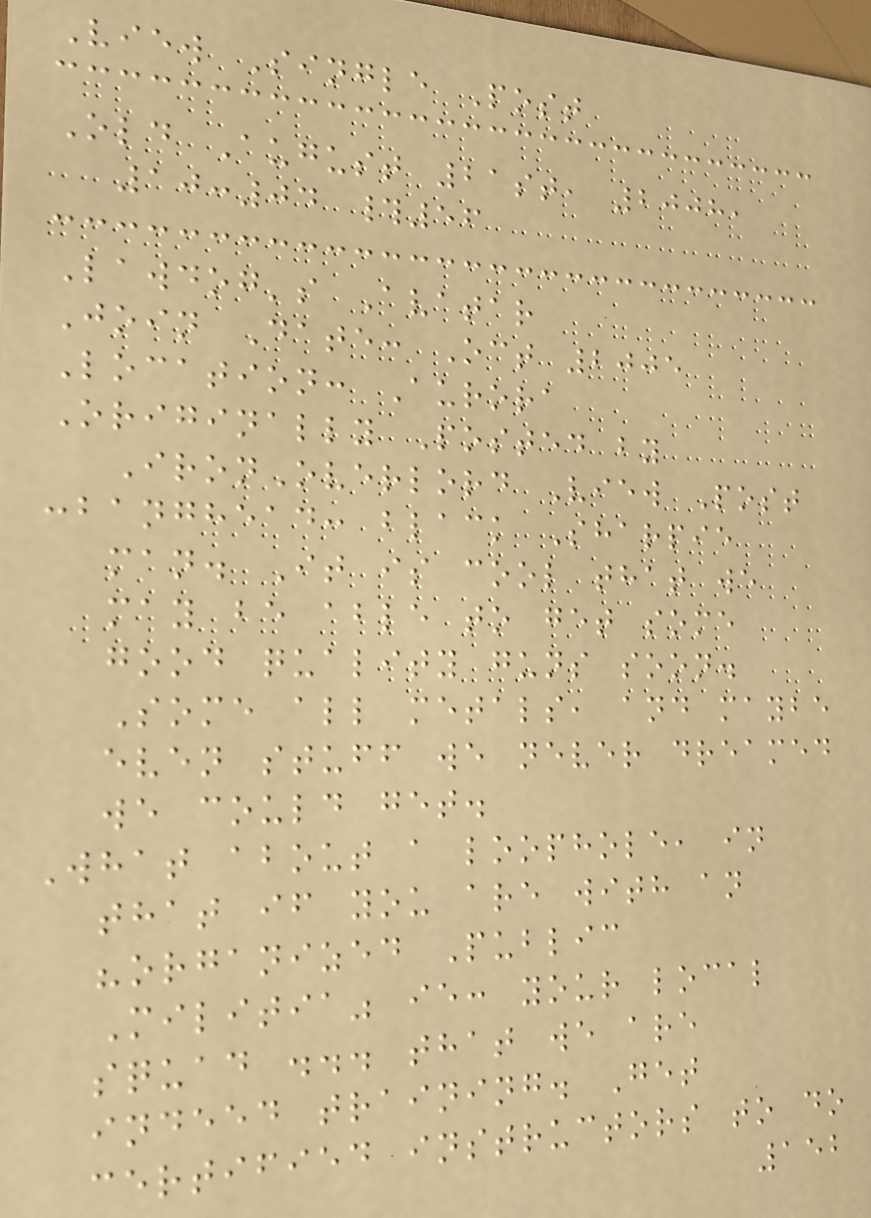View Single Post
Old August 21st, 2008,
10:04 #56
Lawdog's Avatar
Join Date: Oct 2005
Location: Aurora
Originally Posted by
IronOverlord View Post
:banghead: black Sharpie
man. It is cool that we
may be able to get some
good quality guns soon.
Some all metals, and maybe
even stuff we never dreamed
we could get.
What about a loophole, in
that if you are with an
"organized Public
Militia" ie: your local
squad ... that we are
indeed training. Get
certified instructors to do
152
